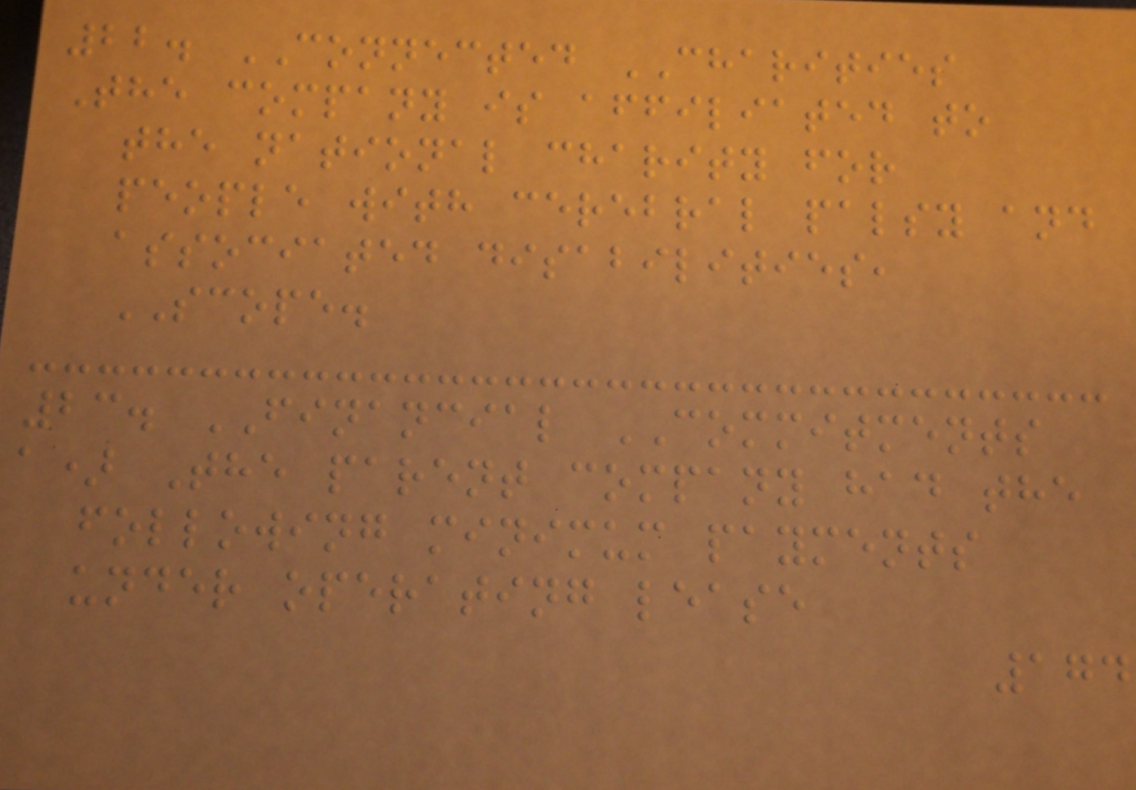22. CONNECTED CHARITIES
The company is affiliated to
the national charity for
people with cerebral palsy and
associated disabilities,
SCOPE.
23. FINANCIAL COMMITMENTS
a) The parent company had the
following minimum payments
under operating lease
174
